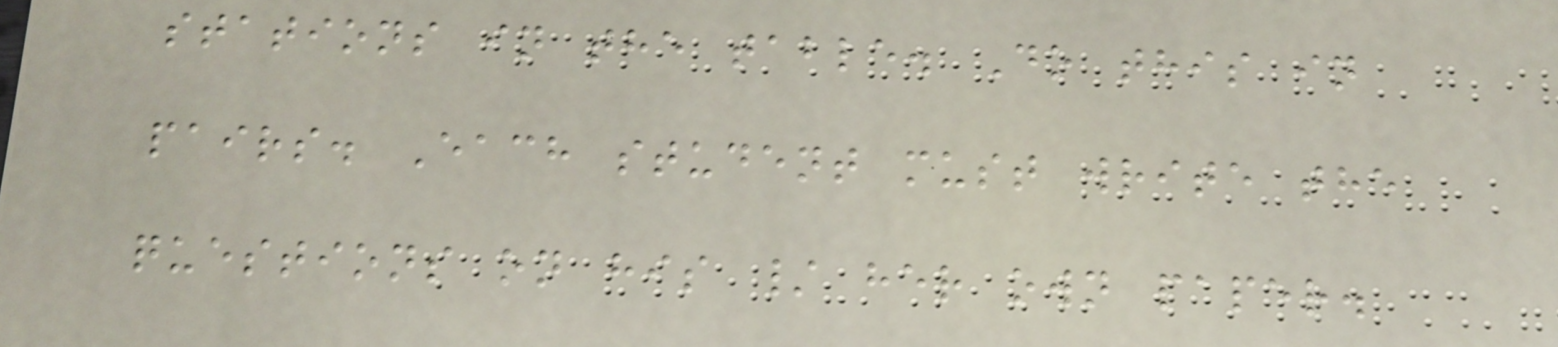stations in the table. Do this in
pairs. Each student must write the
questions on his / her own paper.
